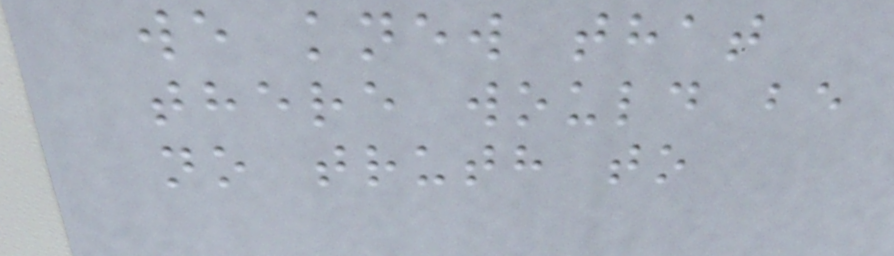we knew that
there would be
no truth to
